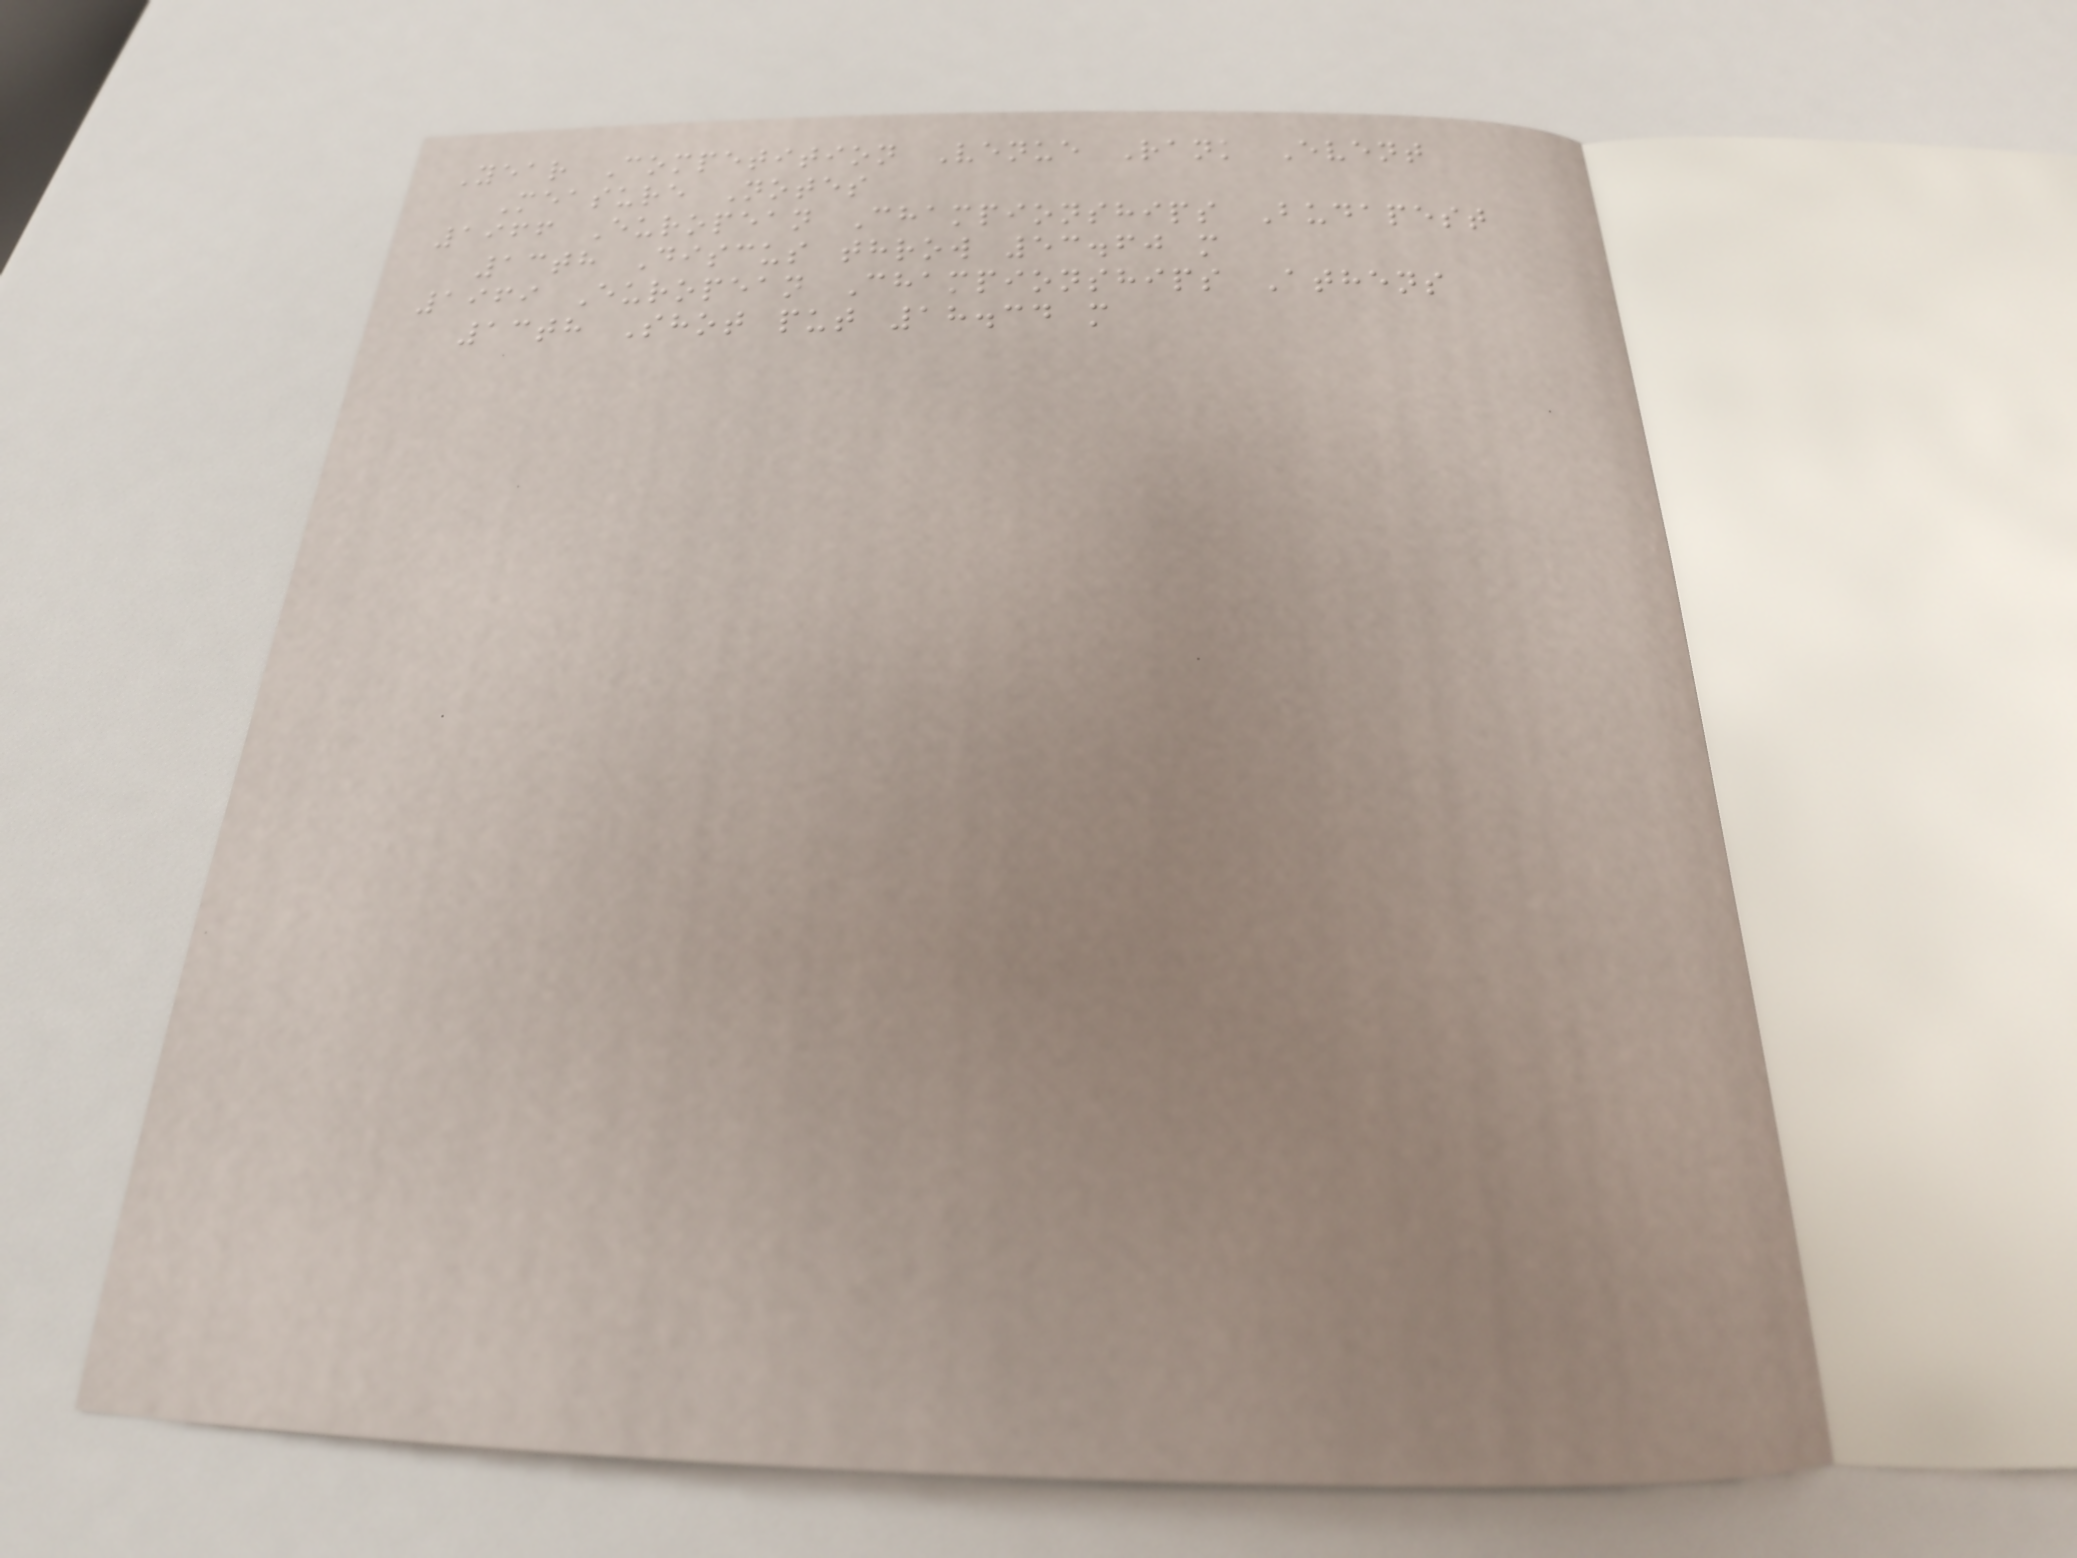Year Competition Venue Rank Event
Measure Notes
1966 European Championships Budapest
13th Discus throw 53.60 m
1969 European Championships Athens
13th Shot put 18.34 m
